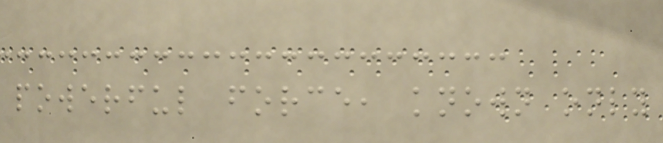powerful force, known only
